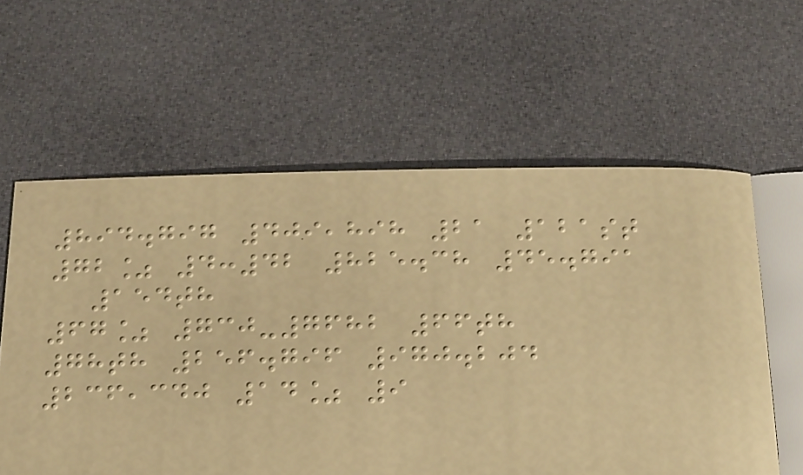894.797 409,898 21 121st
72% 4:42 825.38 45.791
154th
67% 730-7682 66th
78th 256.796 970.204
236,340 14% 9
